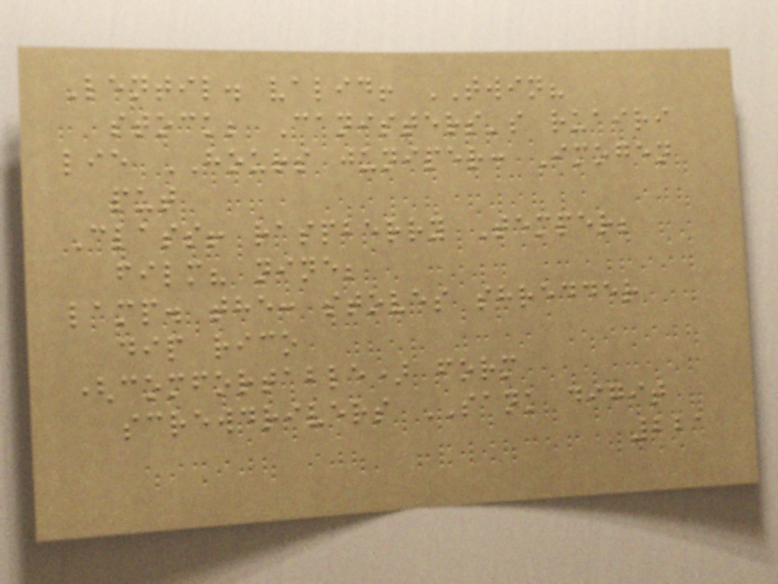Lentil. valid! TWIN?
stock; Canisters's ruairi
lie HOURS juniper: Imogen
put
Class! raspberry Temper;
film? nine;
lamp. the: stoves shredder
dip rico
(comfortable) form
screwdrivers SANK digit
221
